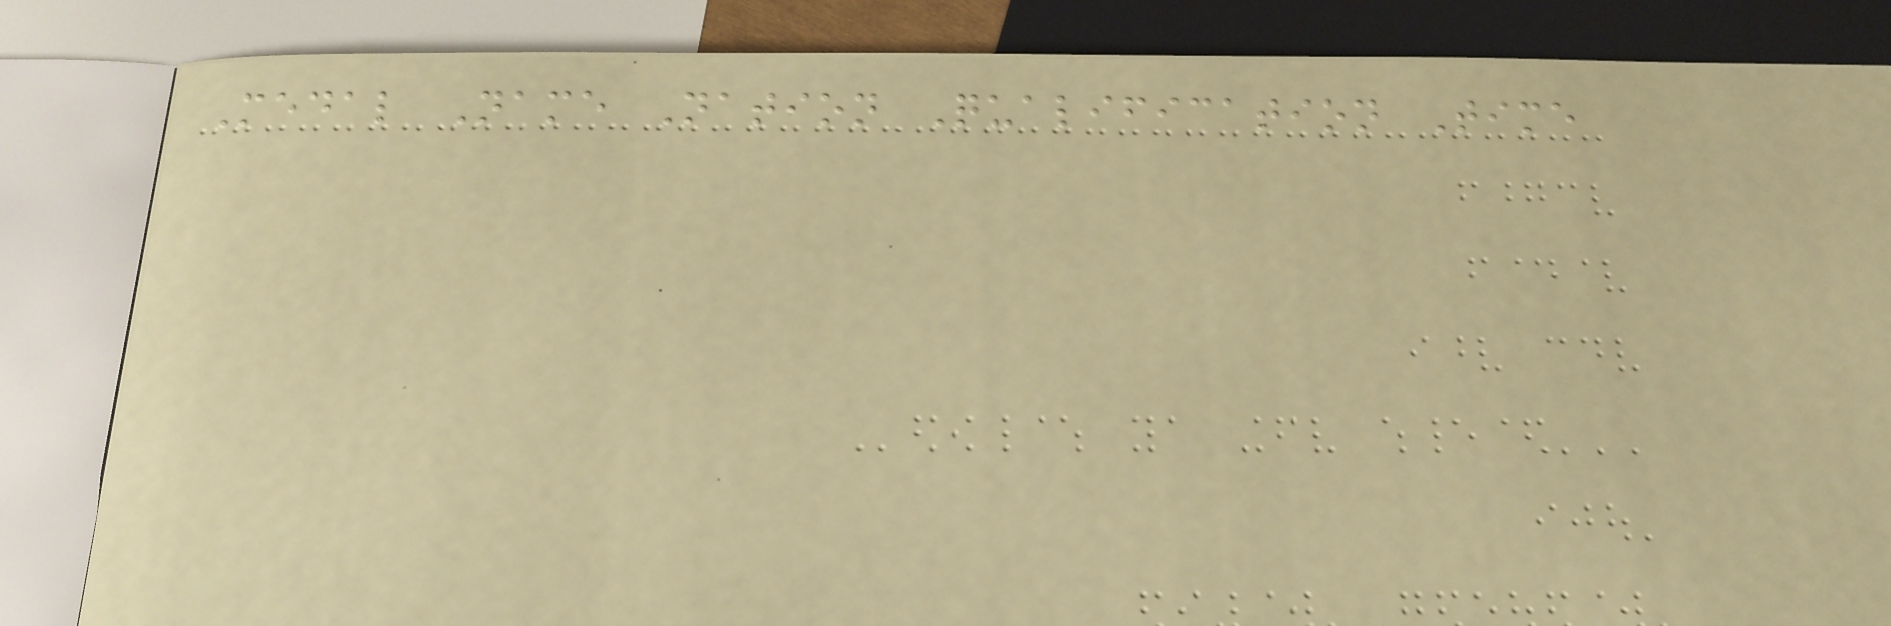Medal Name Nation Qualification Time
